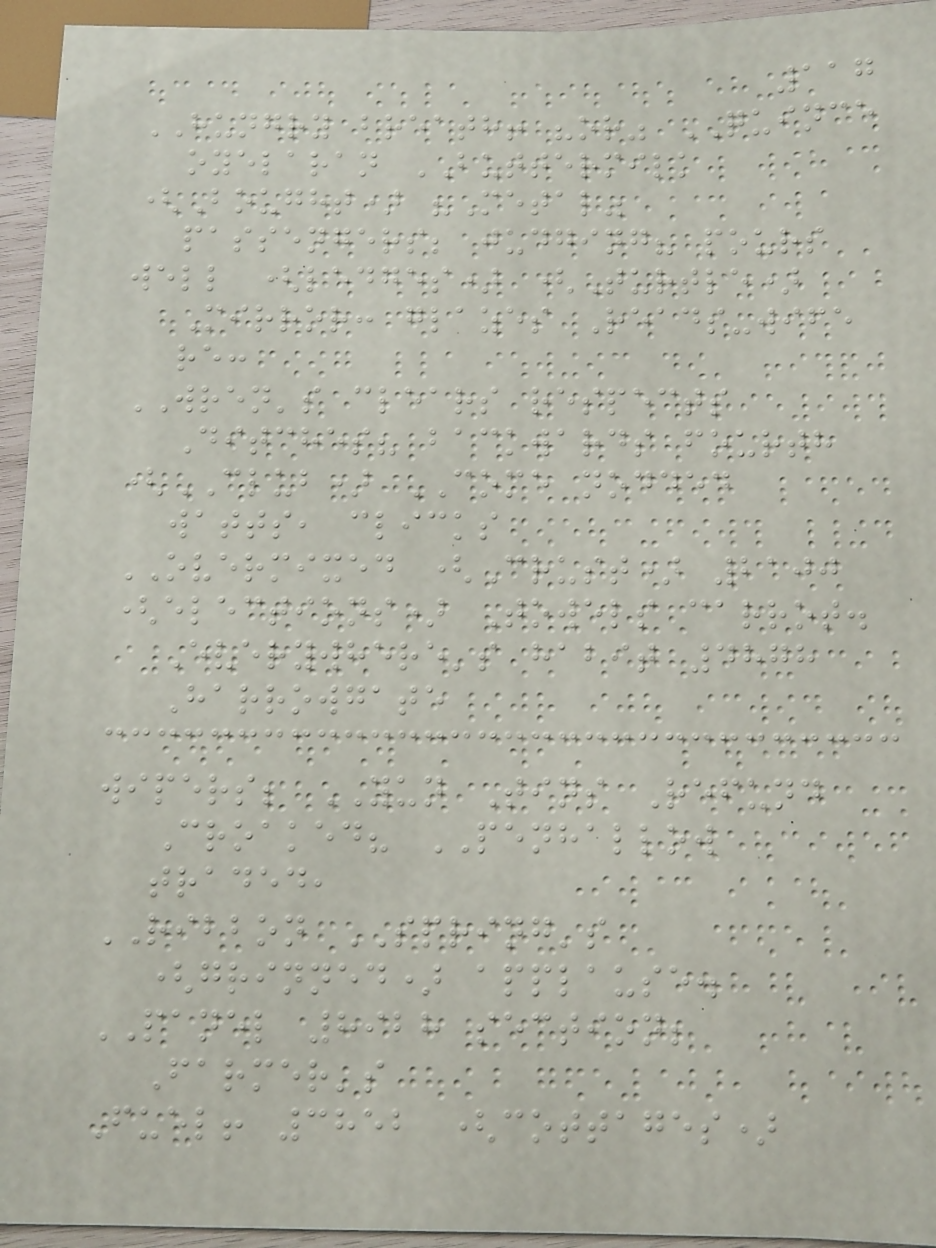117
HUNGRY breath! "or" QUINCE
oyelaran BUTTERMILK
(Bought) "Metal"
passengers; judging? pours
well (ledges) (Turtle)
Mirror: glazes Reads-wife
re:
WREN's clears respects
Ditches? backwards fourth
(CLUB) COME nodded
watts, clicks
OVERMIXED (Crust) 2100
(elections) Towels carrot.
Everywhere's habit 4878
Harrowgate
wipers; YUN Tins Refund
Croaked? PENHALLOW
traded,
RIBBON SPRING's
(grinned) applause.
PANEL 8928 section;
Farmer's
Fuel! 3852 (cottages)
